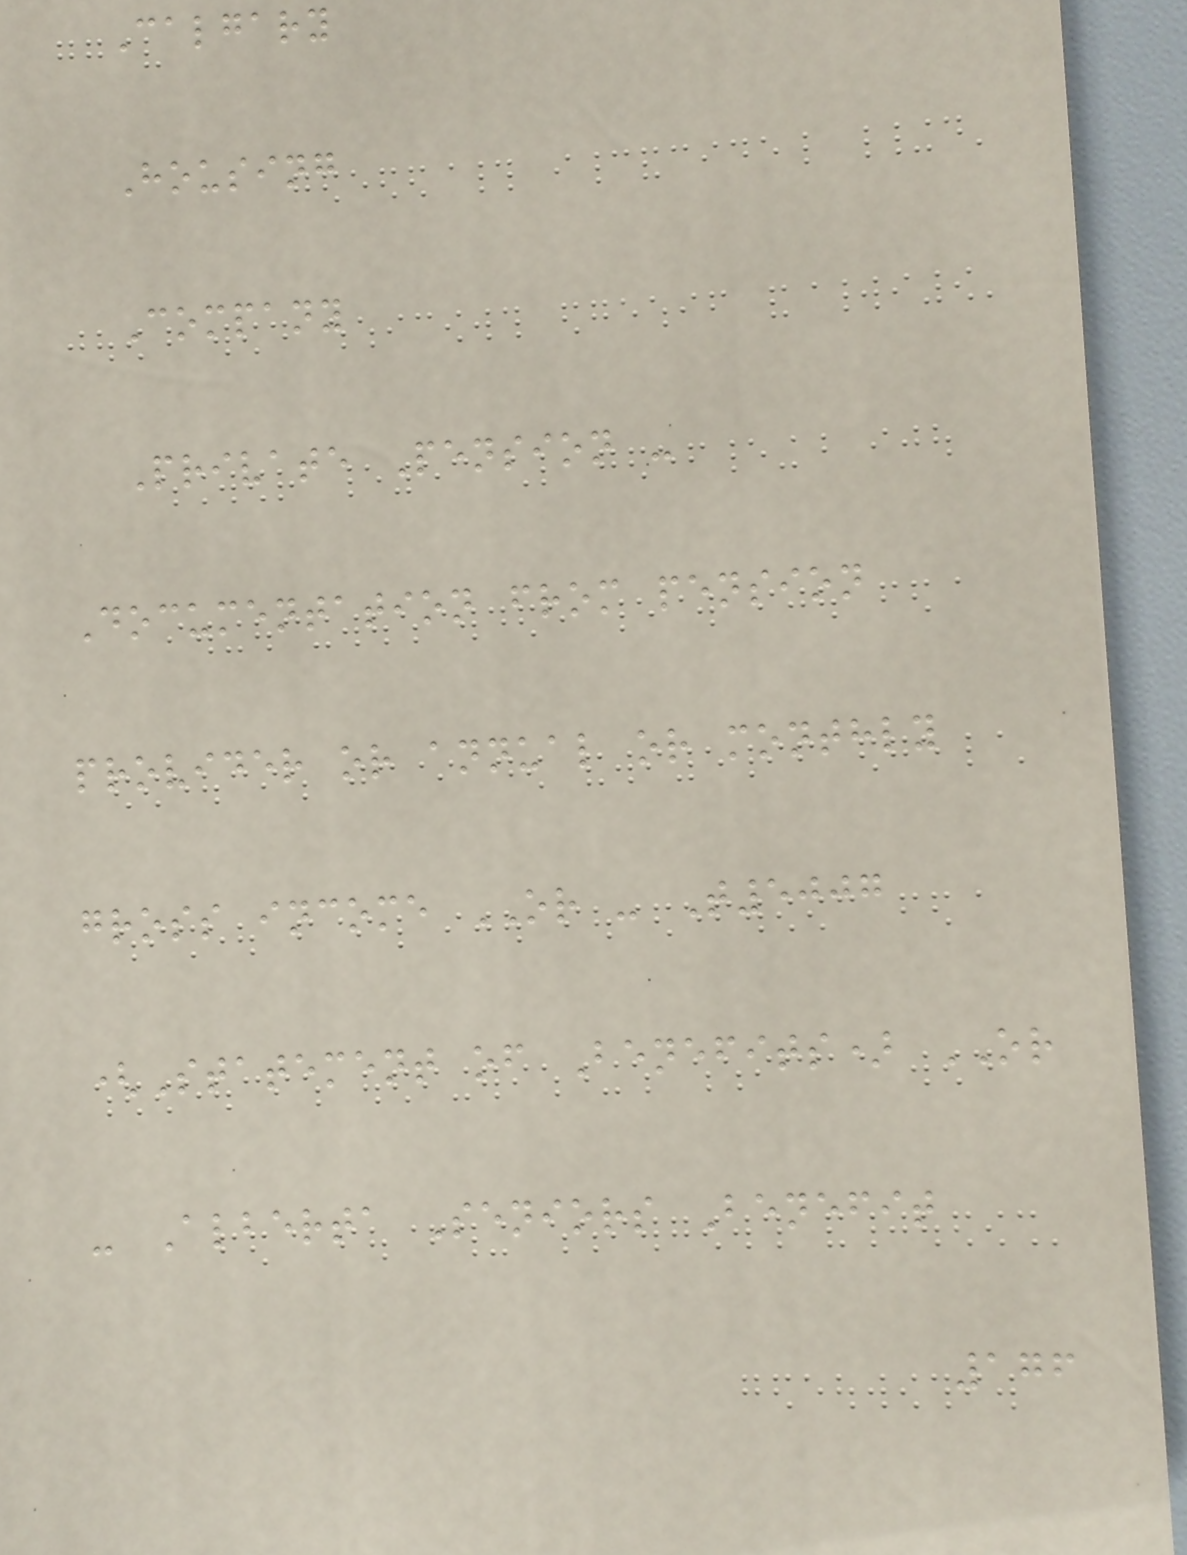Calgary
Housing
Company
Private Pension -
Documentation from pension
provider or annual or monthly
gross income OR - T5007
(Statement of Benefits) OR
- Alberta Seniors Benefit
176
